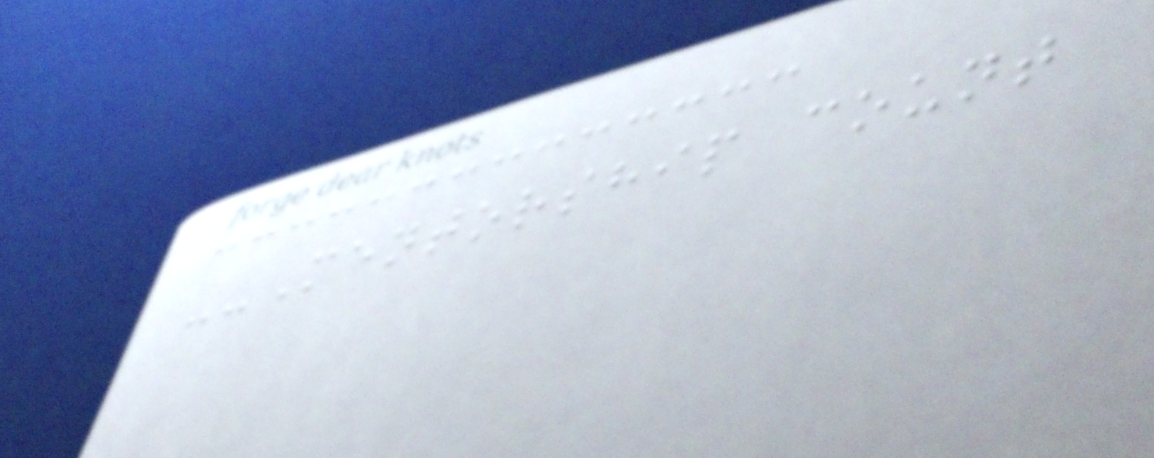--Mentorship count
